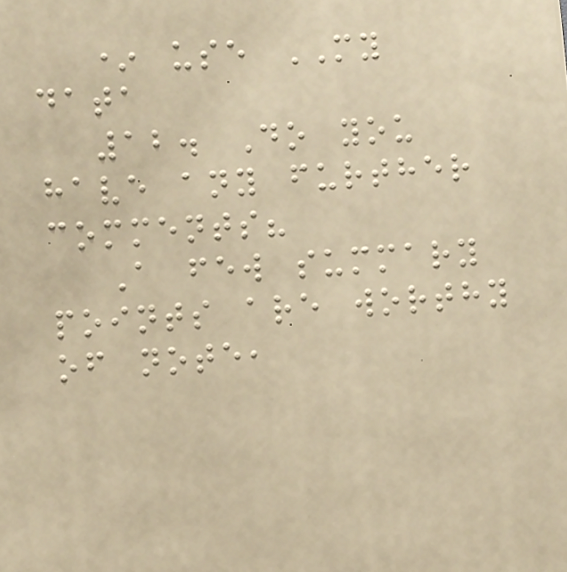* use MY
data
12. Do you
have any further
comments?
A few summary
points are worthy
of note,
